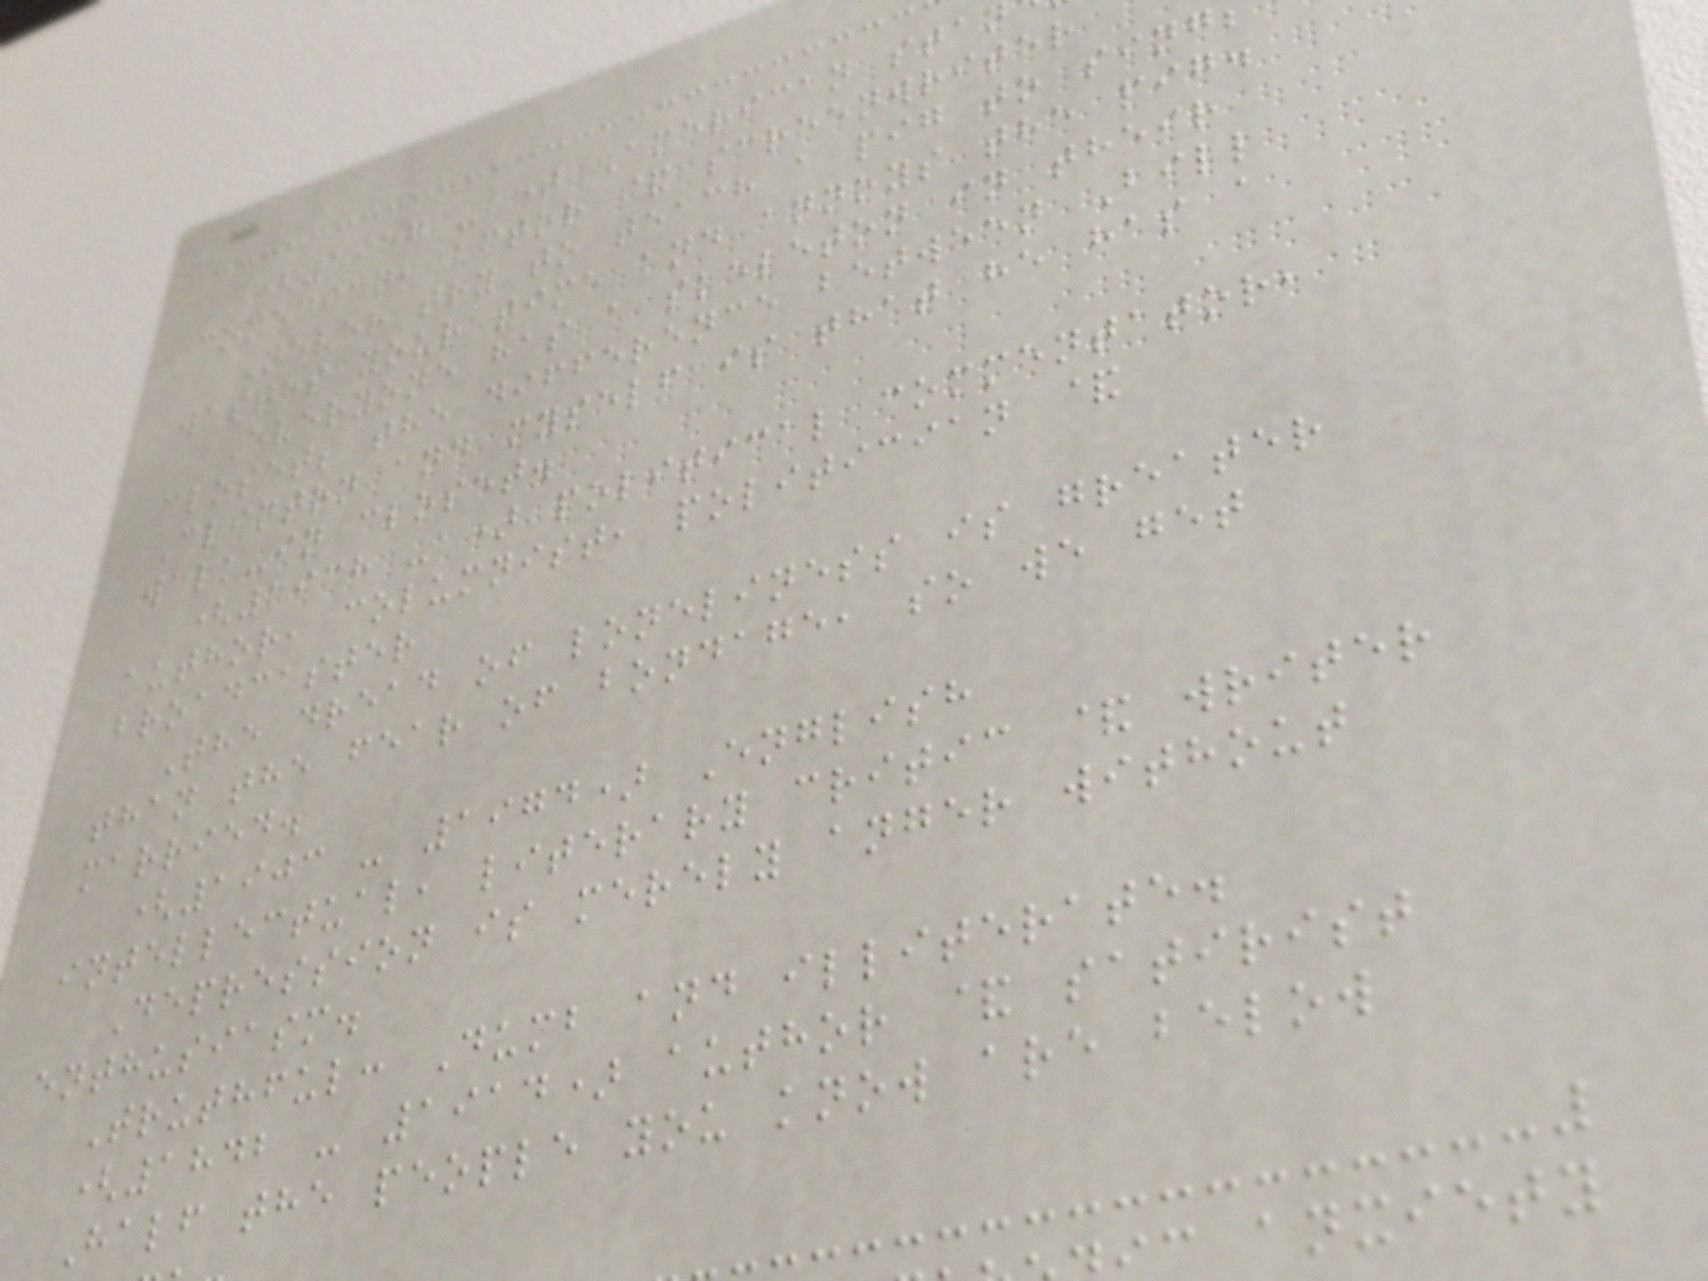(1957 - ) American sta
comedian, actor & screenwriter
Never try to teach a pig to sing
wastes your time and annoys the pig.
Everyone has a skeleton in their
closet; the difference between Bill
Clinton and myself is that he has a
walk-in closet.
(1938 - ) political commentator,
author, columnist, politician &
broadcaster
The dread of loneliness is greater
than the fear of bondage, so we get
married.
(1903 - 1974) English
intellectual, literary critic & writer
Depression is merely anger without
enthusiasm.
Truthful: Dumb and illiterate.
(1842 - 1914) author & satirist
Half the people you know are below
